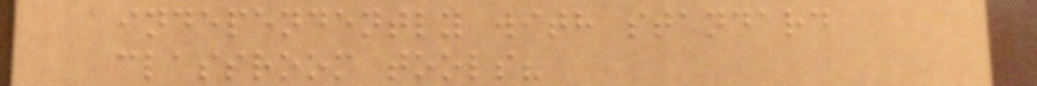independently with standard
classroom tools?
